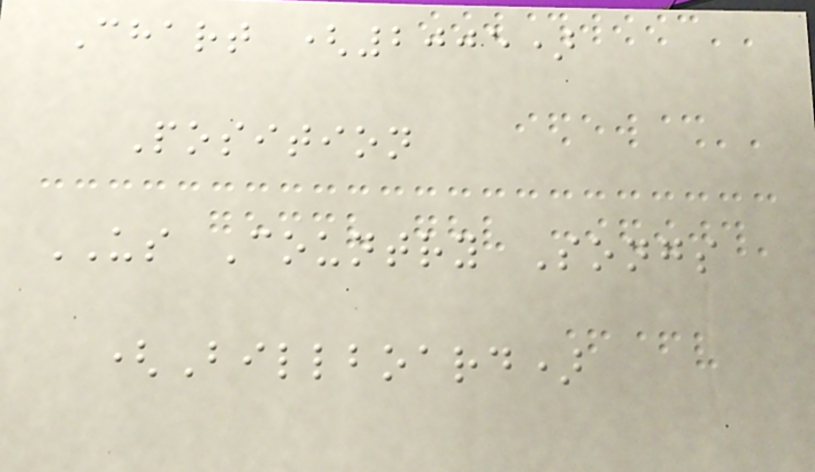Chart (2005)
Position
US Country Songs
(Billboard)
